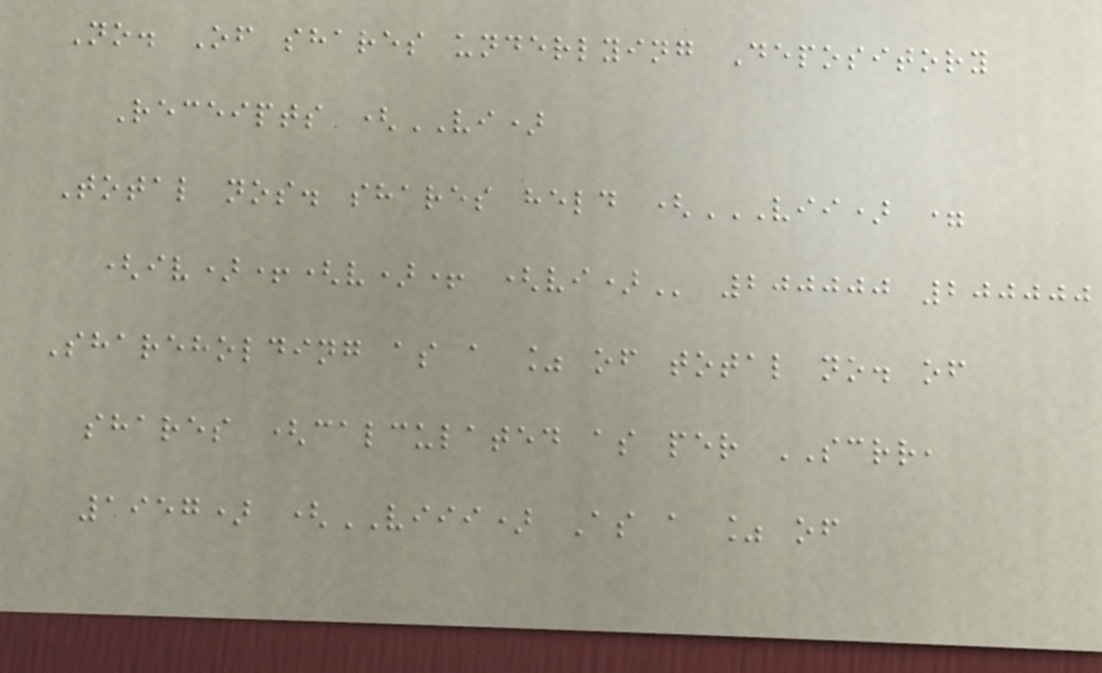No. Of shares underlying Depository
Receipts (VI)
Total nos. shares held (VII) =
(IV)+(V)+ (VI) 200000 200000
Shareholding as a % of total no. of
shares (calculated as per SCRR,
1957) (VIII) As a % of
